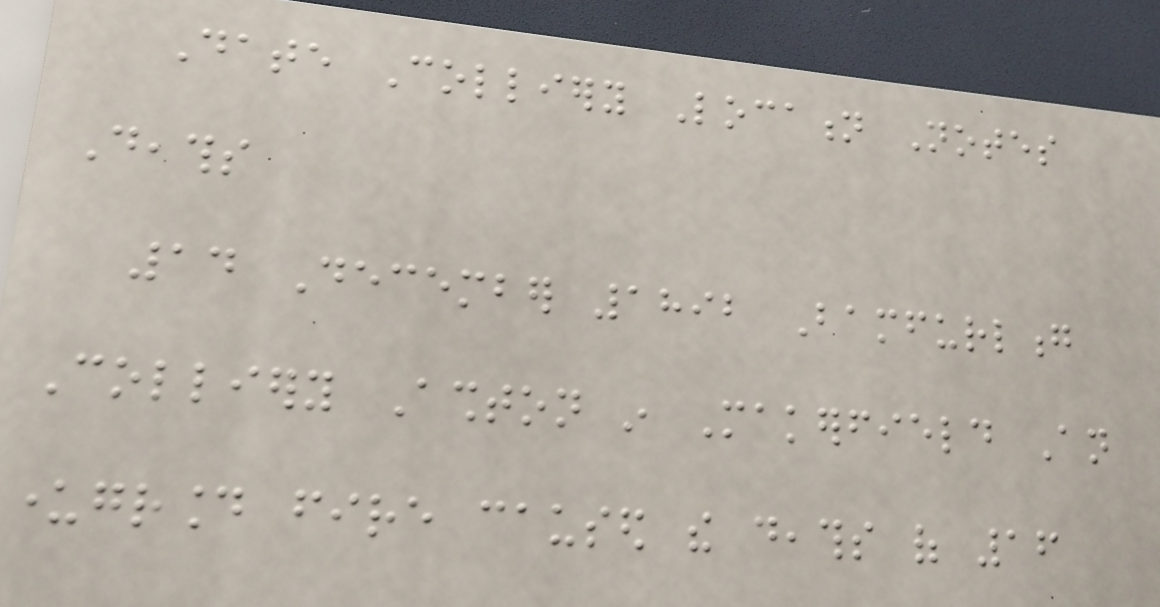Date Colliery Location Notes
Deaths
14 December 1892 Bamfurlong
Colliery Ashton in Makerfield An
underground fire caused the deaths of 16
